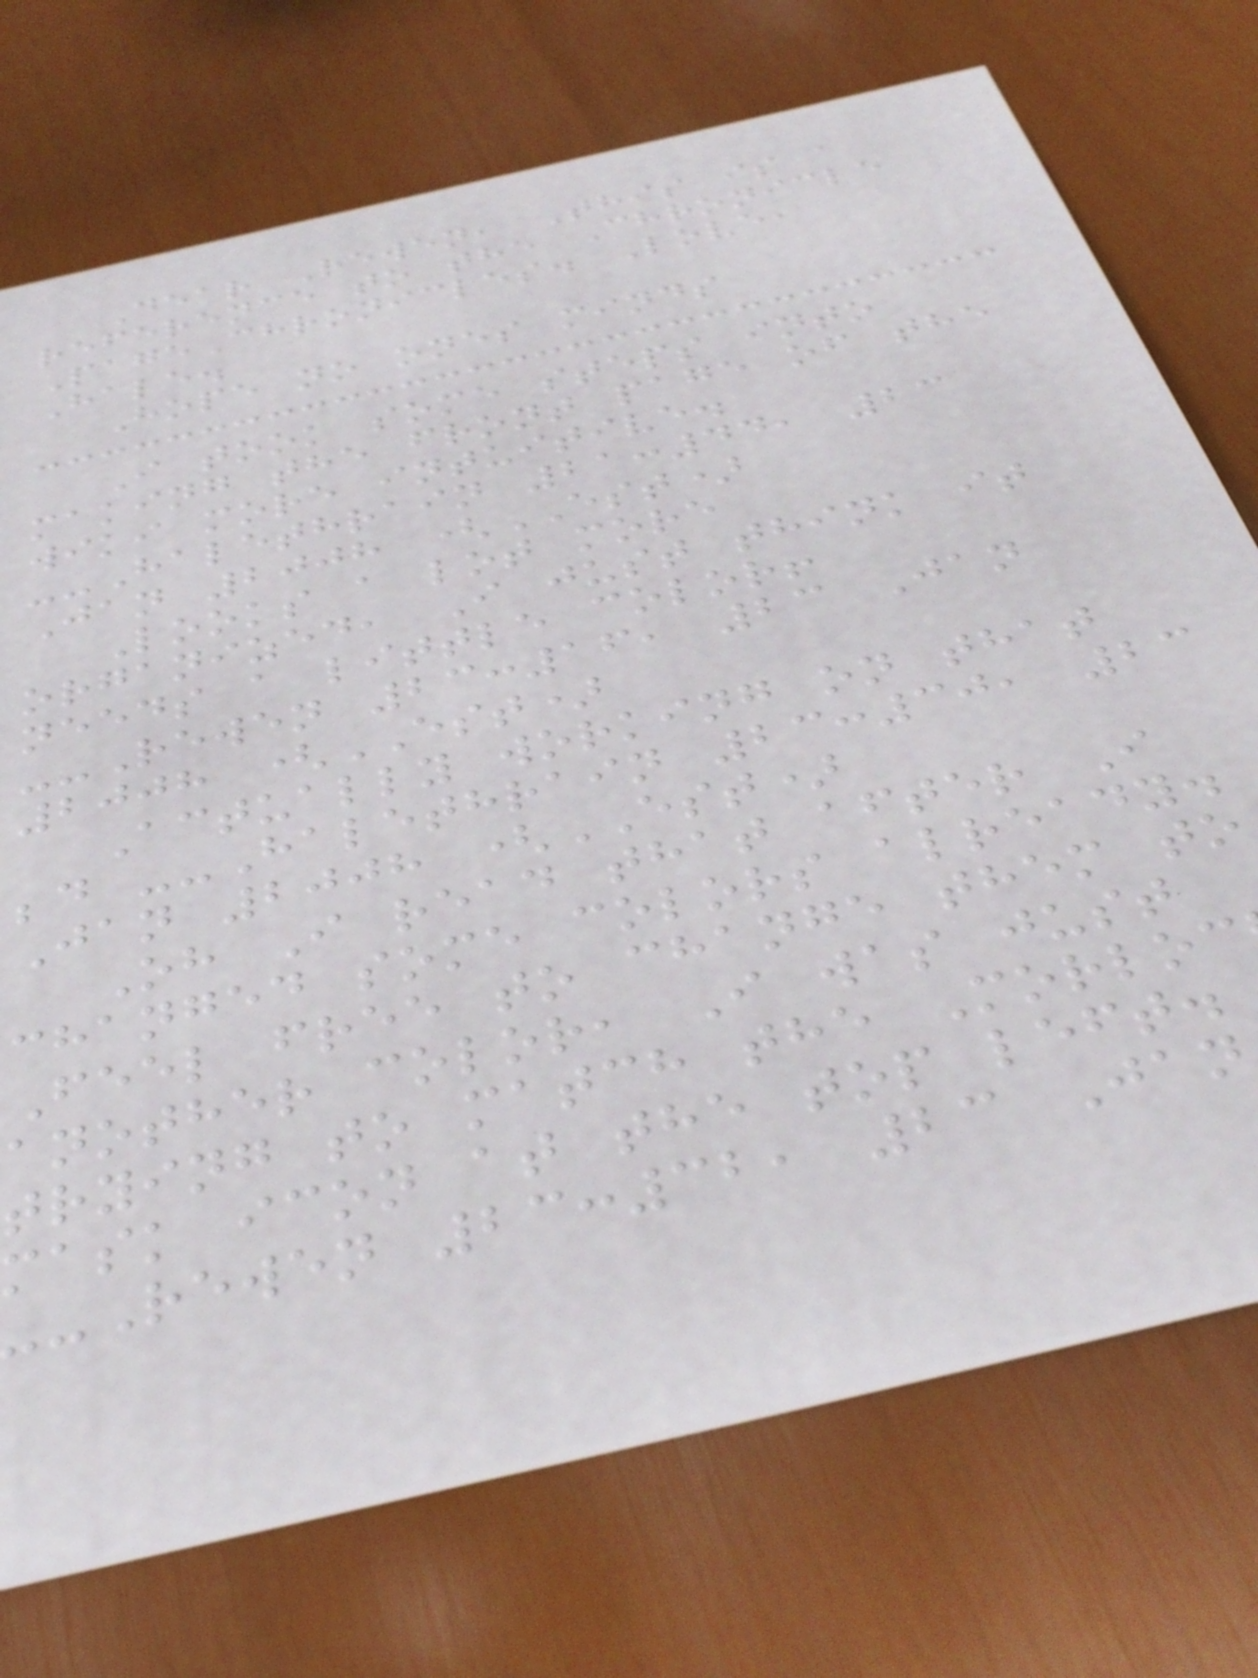Dear Rewen, This is a
reference to the Chronicle
PageChronicles. Love,
Hale.
Hope no ones minds
I took some steps into
making the front page of the
wiki more intuitive.
--Halethrain 21:44, 23
Jan 2008 (EST)
Looks a lot more
organized, I just think it
needs a little color!
--Rewen 23:16, 23 Jan
2008 (EST)
Actually working on that
;d --Halethrain 23:30, 23
Jan 2008 (EST)
Oh I read that after I
changed some colors already.
Feel free to change them to
another color, I was just
trying to match the Morloc
mask icon at the top left.
-Rewen 23:32, 23 Jan
